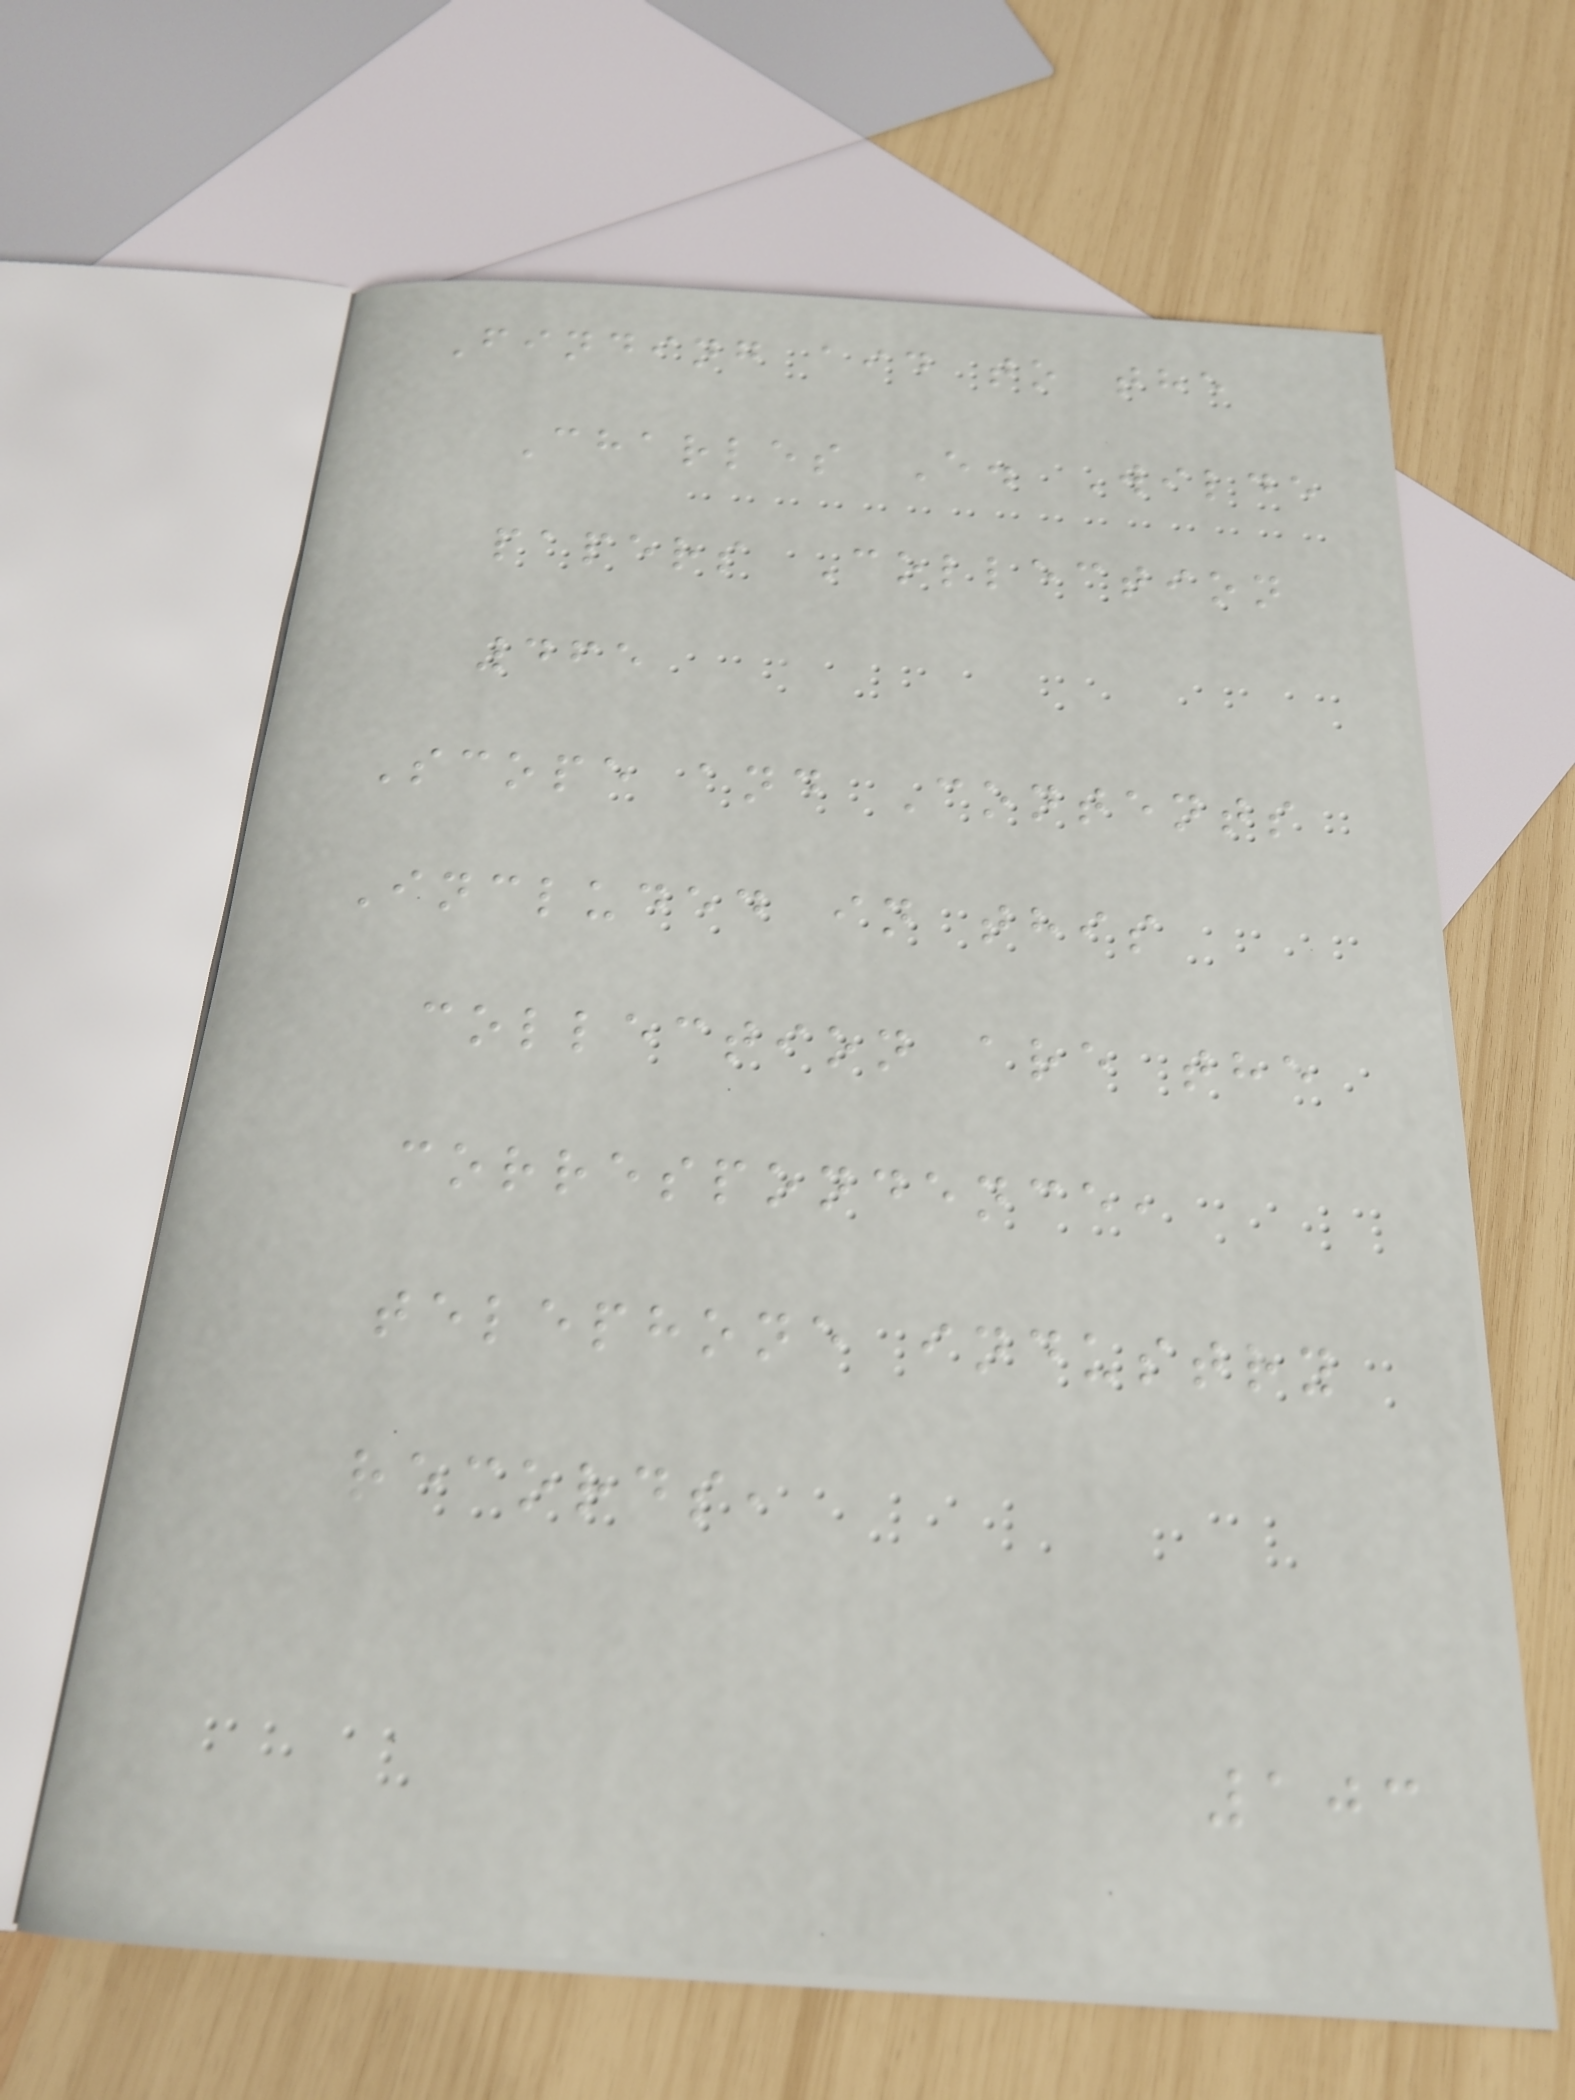Finding aid to the
Charles E. Wilde
papers Collection
465
Scope and Contents
Included in this
collection are the
correspondence,
telephone industry
records,
103
